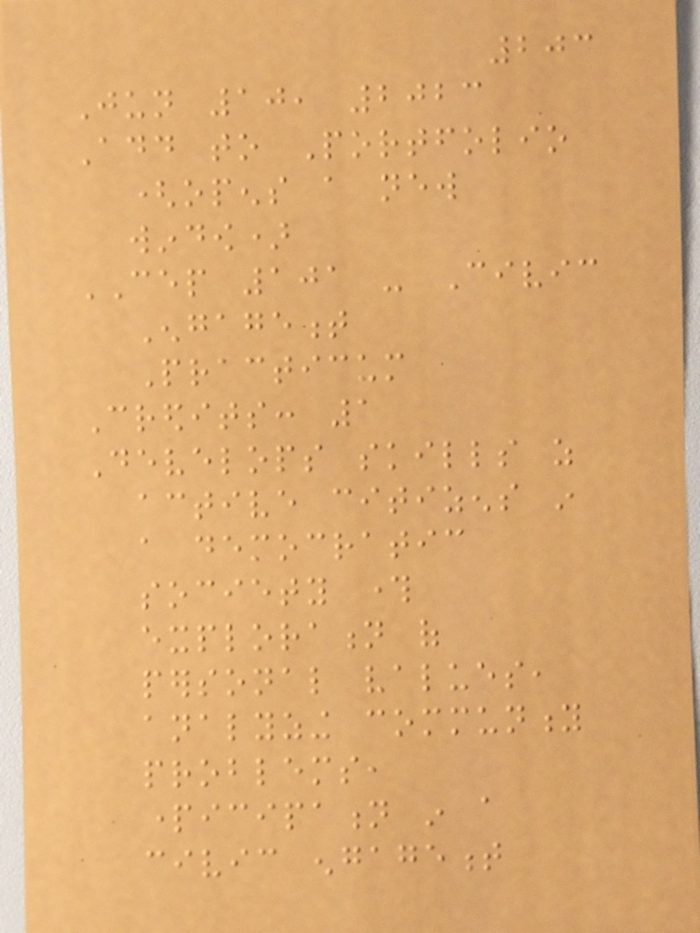203
Jun 10, 2023
Add to Portfolio
(opens a new
window)
CEP 101 - Civic
Engagement
Practicum
Credits: 1
Develops skills as
active citizens in
a democratic
society through
exploration of
personal values,
analyzing community
problems,
participation in a
civic engagement
